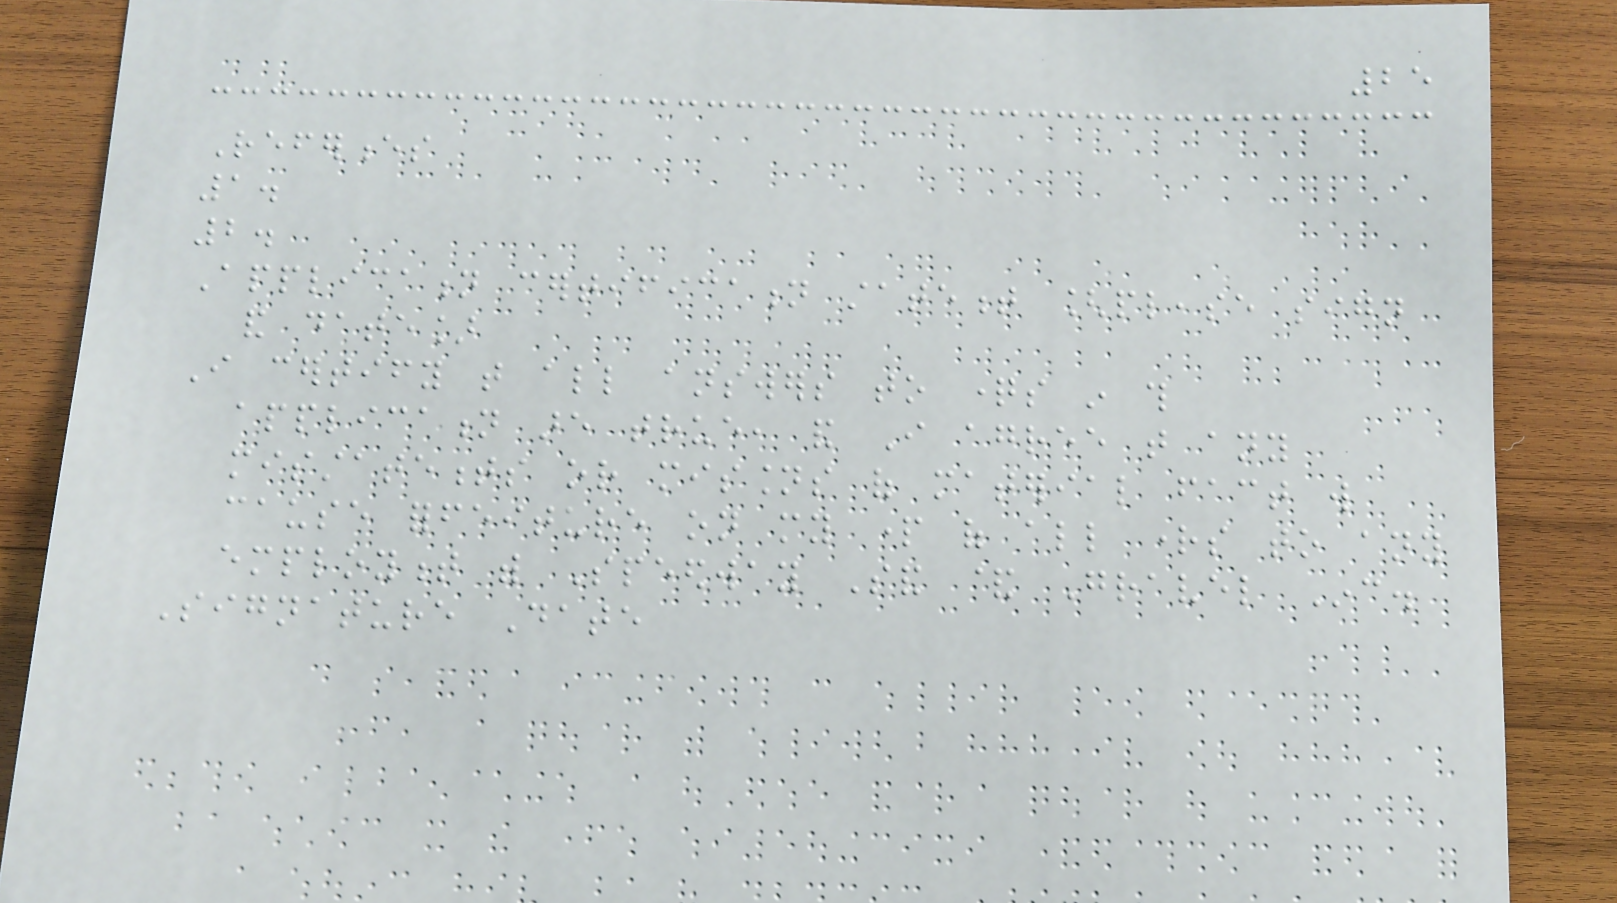25
References
1.
2.
Application certification statement [please sign
and date]
I certify that all answers to questions in this
application are true, and I agree that any
misstatements or missions of material fact will
cause forfeiture on my part of all rights to any
employment with Speedway Sand & Gravel Inc.
Signature Date
